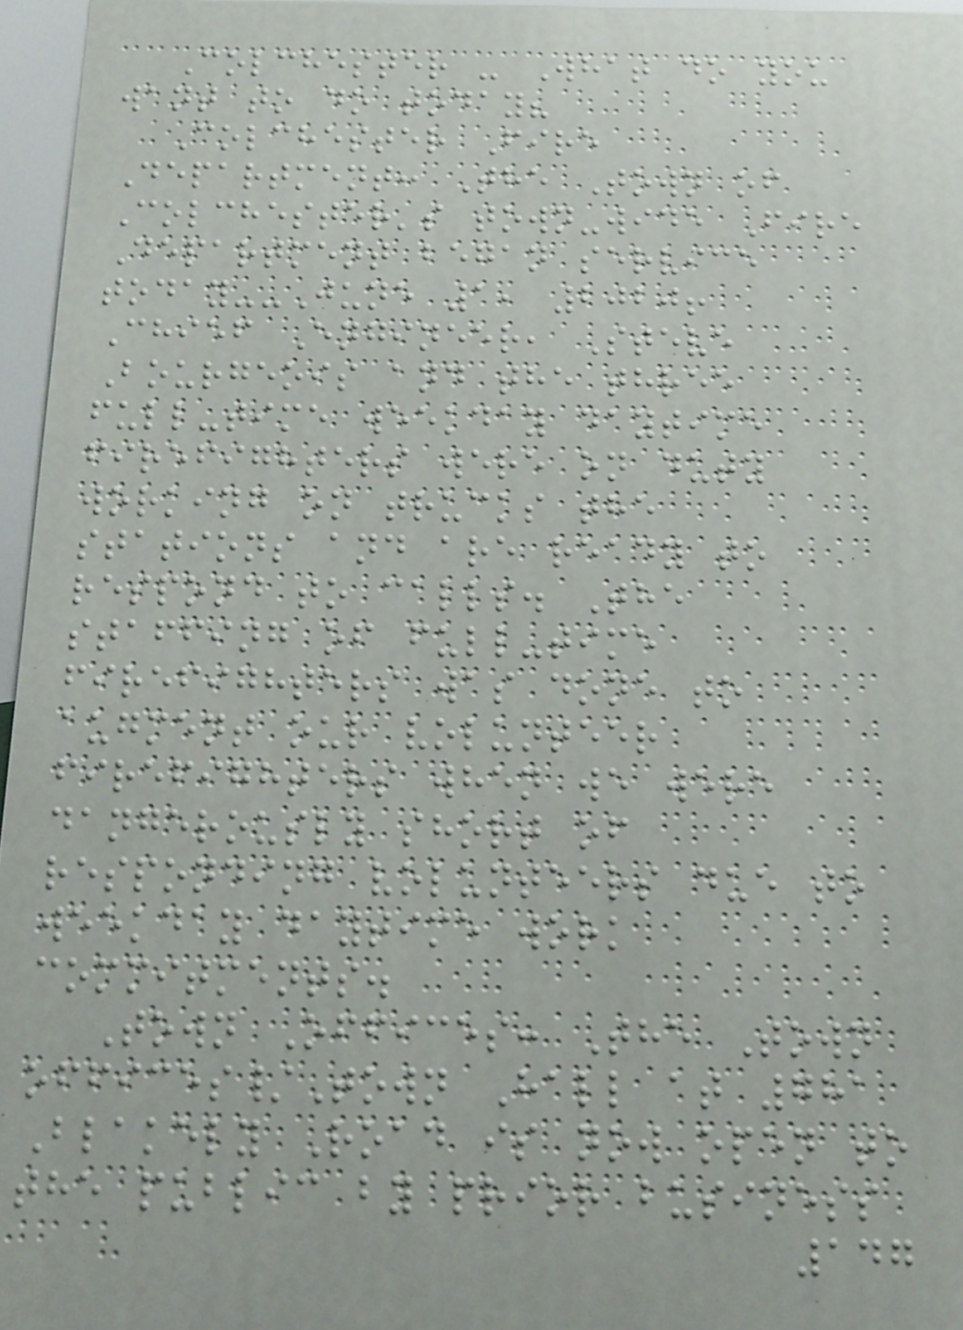Colchester - What do you
want to do today?
Colchester Fire
Department: The Town of
Colchester's town-wide Fire
Department began service
today--June 1, 2020!
Chief Engineer, Steve
Bourgeois and the three
full-time weekday daytime
firefighters were on duty
working on trucks the
stations and are ready to
respond to calls. The
staffing of full-time
firefighters was done to
augment our volunteer
firefighters when we were
dangerously short of
responding volunteers due to
weekday daytime work
commitments.
Town Offices: The Town
offices/Town Hall at 781
Blakely Road is now open to
the public by prior business
147
